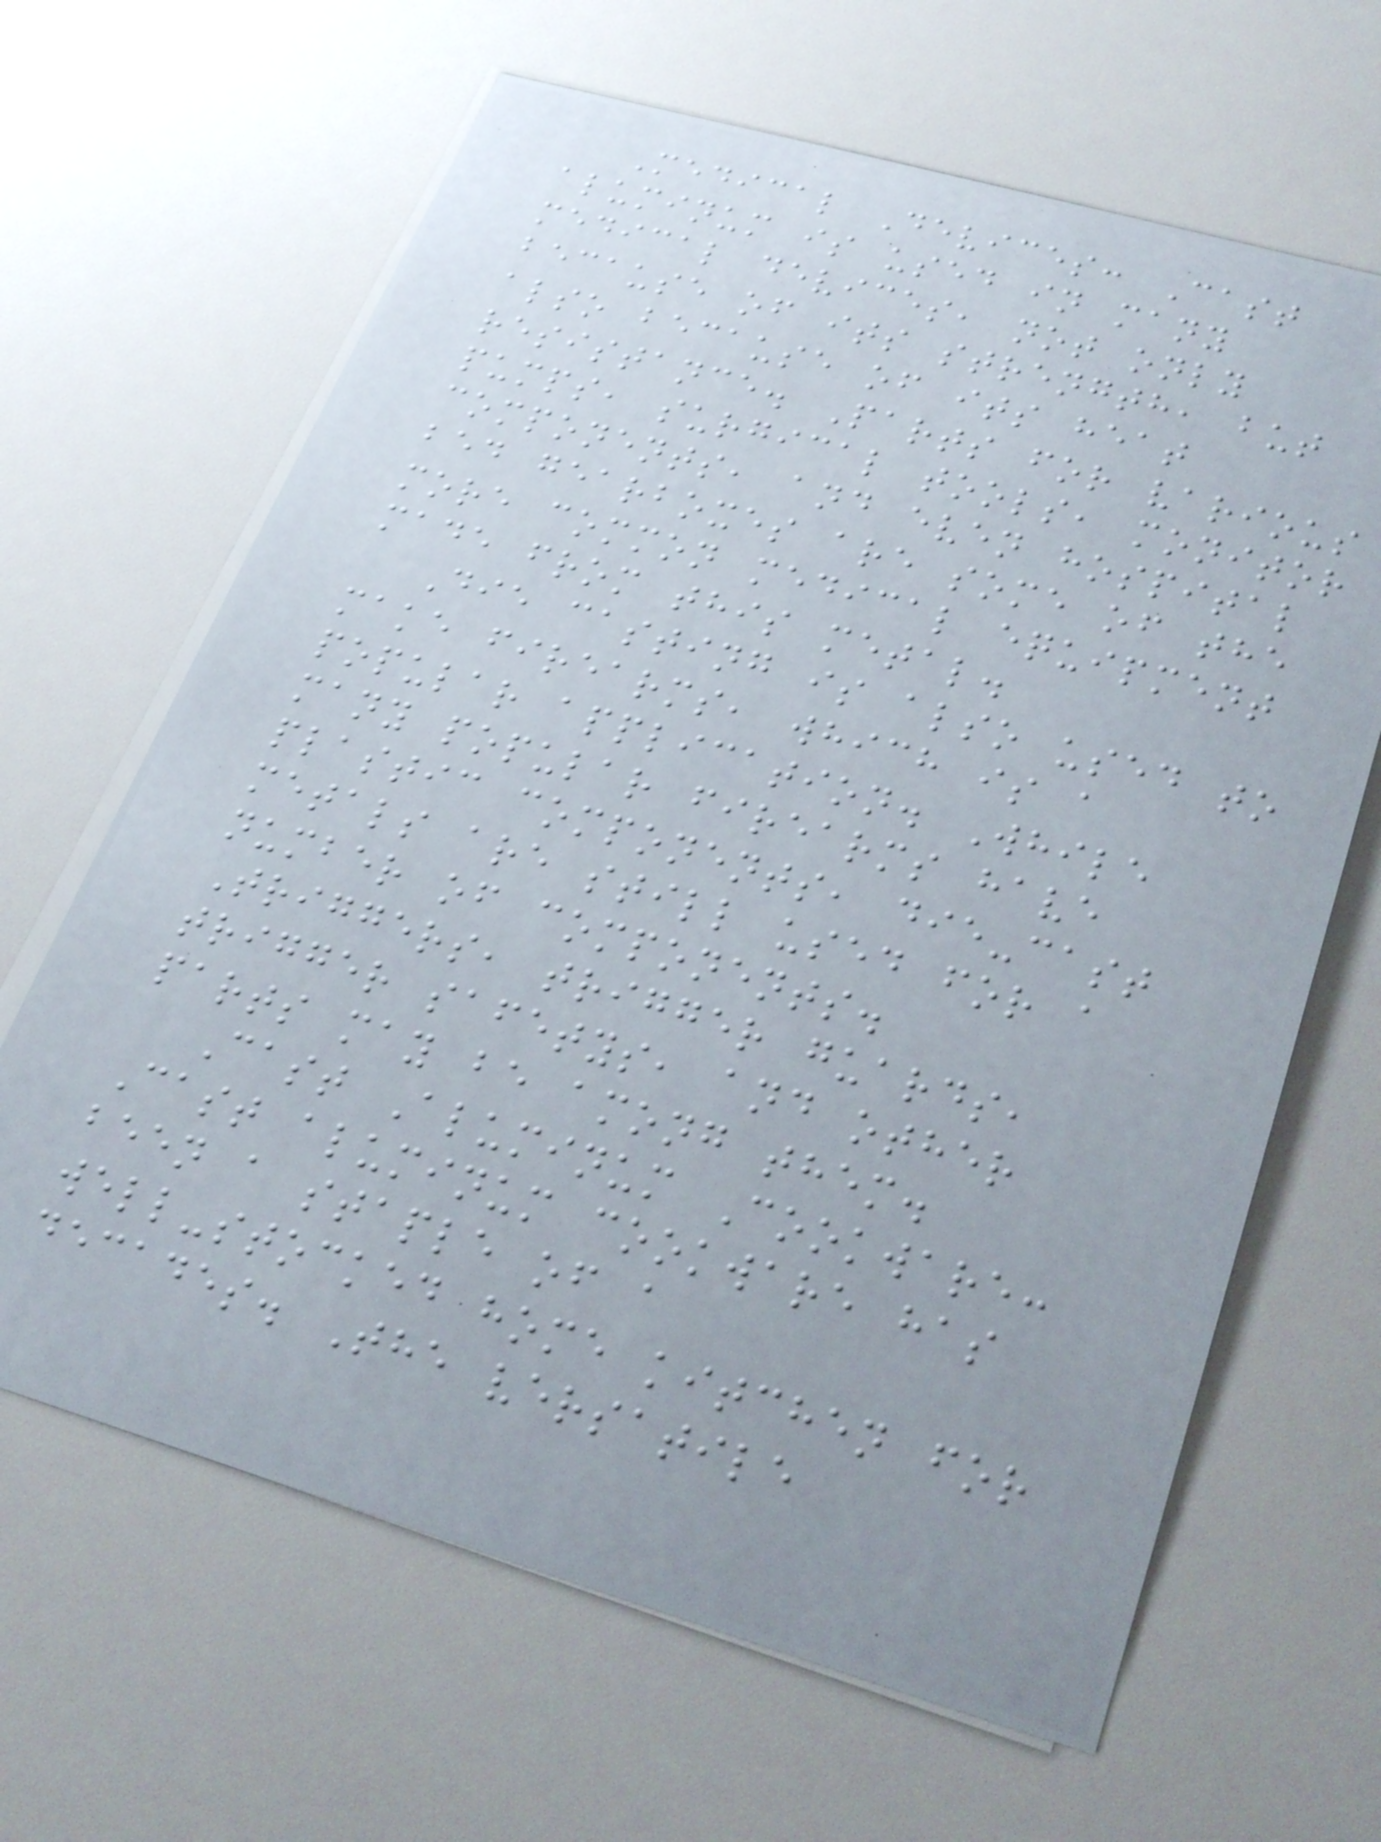Medical Devices: Cast
aluminum is used in many
medical devices, not only
because of its strength, but
also because of its heat
resistance. Parts for various
pumps, surgical tools, monitor
components, and even hospital
bed gearboxes are some of the
more common medical equipment
made from this metal.
Die casting is also used to
make firearms, which is a
popular application. While
many popular firearms have
plastic components, die-cast
metals are still used for a
number of components.
Triggers, trigger guards,
trigger safetys, and other
parts may be among them.
Cast Aluminum Cookware:
Cast aluminum cookware has
been a staple of a
well-stocked home kitchen for
decades. The versatile
